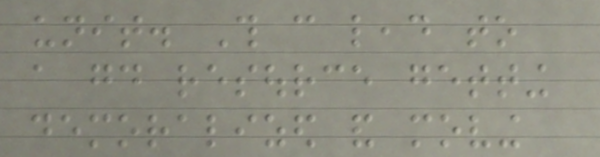unit. This can lead to
a good resource getting
demoralized and moving
